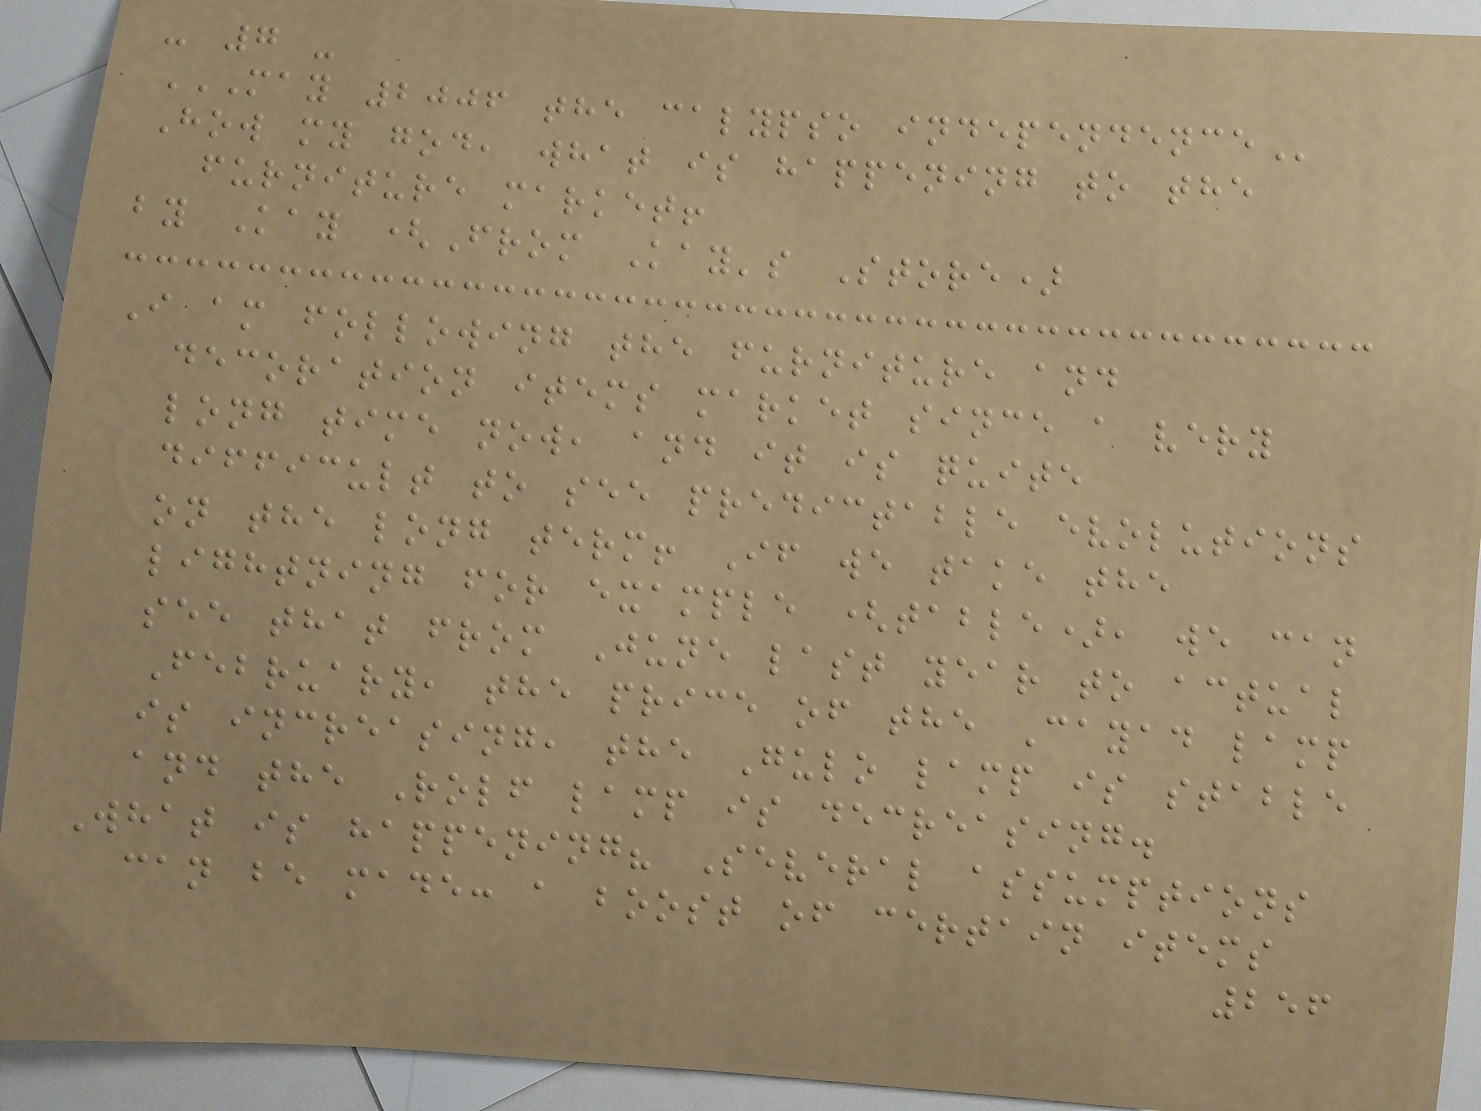- 7 -
MAY 2006 THE CALYPSO INDEPENDENCE
How my god, what is happening to the
furniture market!
by Kay (From Kay's Store)
I am following the furniture and
decoration items market since a very
long time now, and it is quite
difficult to see predictable evolutions
on the long term! If we take the
lightning for example (table), we can
see that from June last year to actual
February, the price of the Cayad lamp
is increasing, the Gulo lamp is stable
and the Rolf lamp is decreasing.
What is happening? Several assumptions
can be made: a boost of certain items
256
